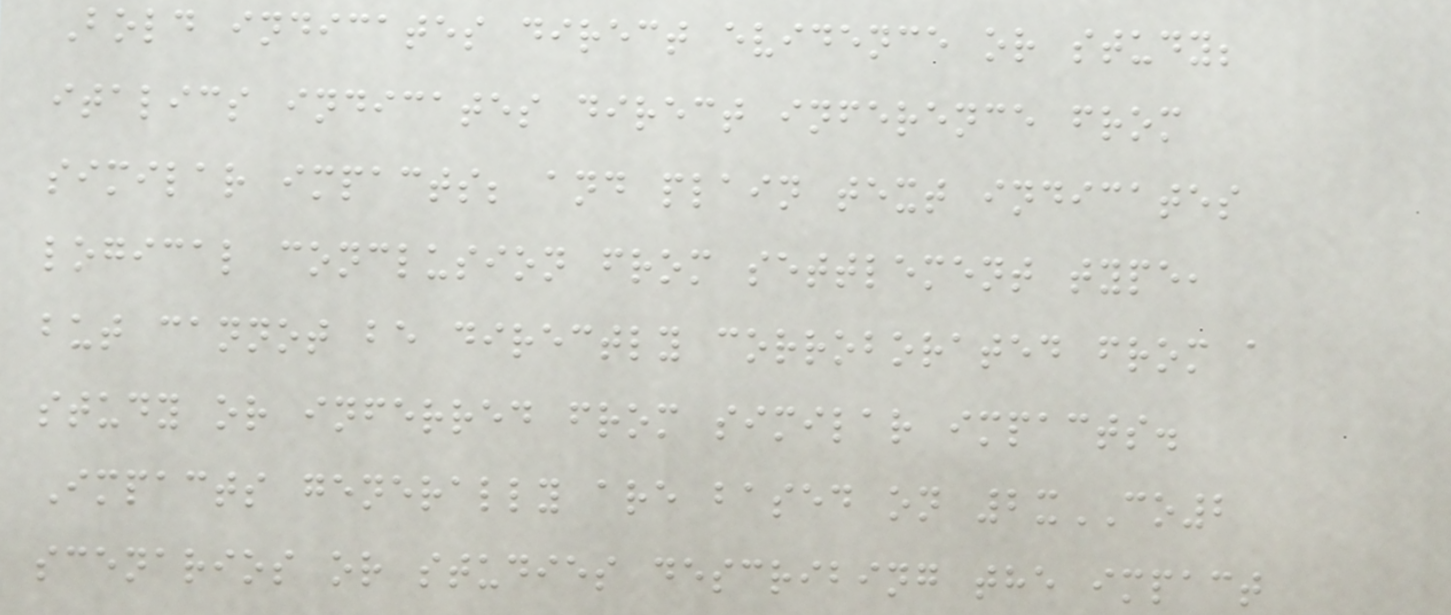Bold indicates direct evidence or study;
italics indicates direct inference from
similar impacts; and plain text indicates
logical conclusion from settlement type,
but cannot be directly corroborated from a
study or inferred from similar impacts.
Impacts generally are based on 2xCO2
scenarios or studies describing the impact
